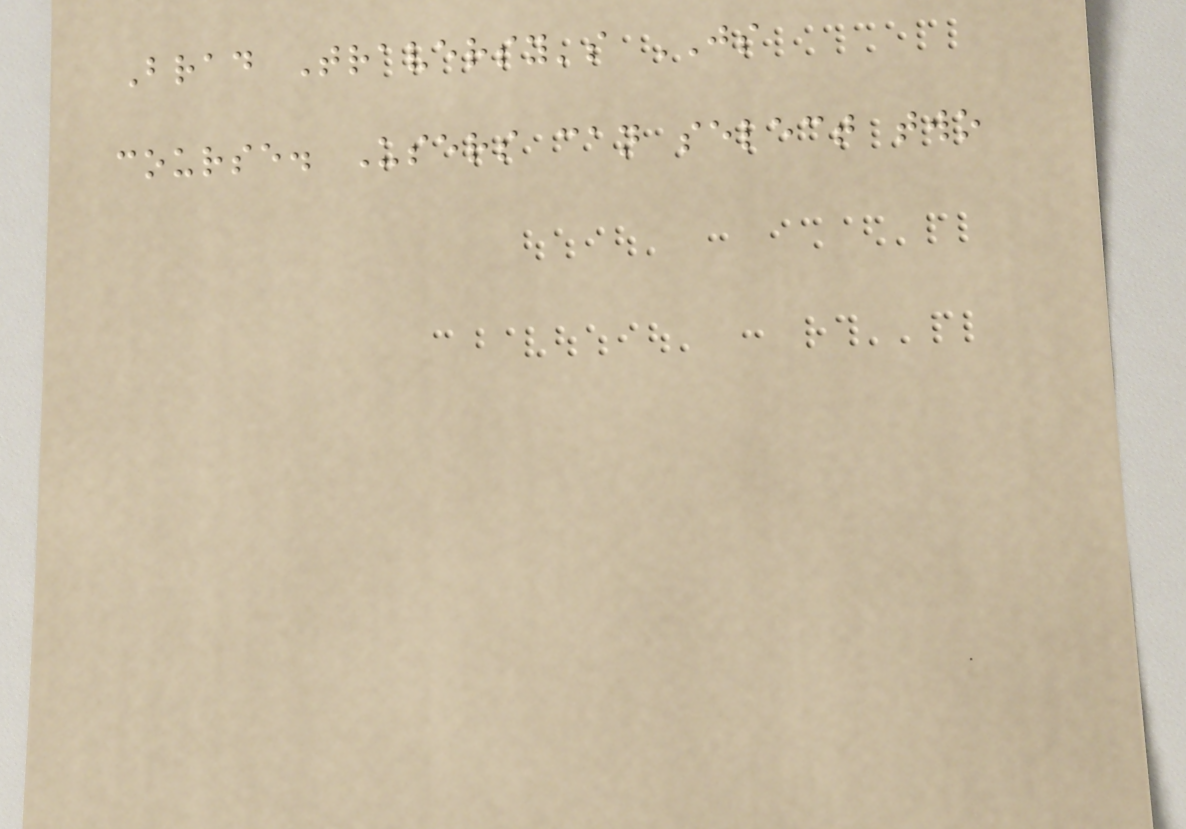Brad Traversy's JS
course. Users can select two
